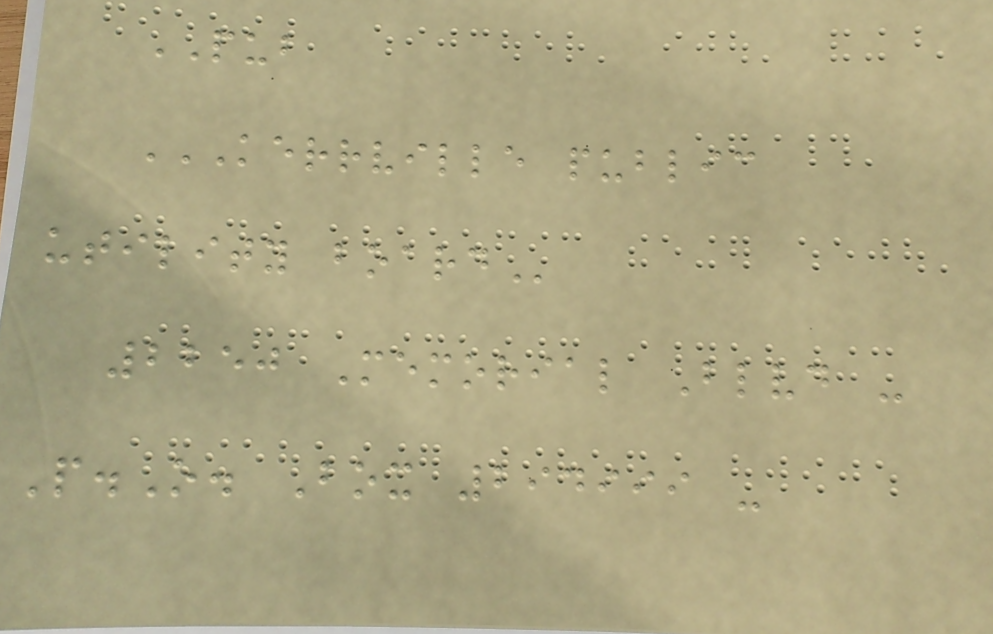PUB
KERRVILLE PUBLIC
UTILITY BOARD
2250 Memorial Blvd -
P.O. Box 294999 -
